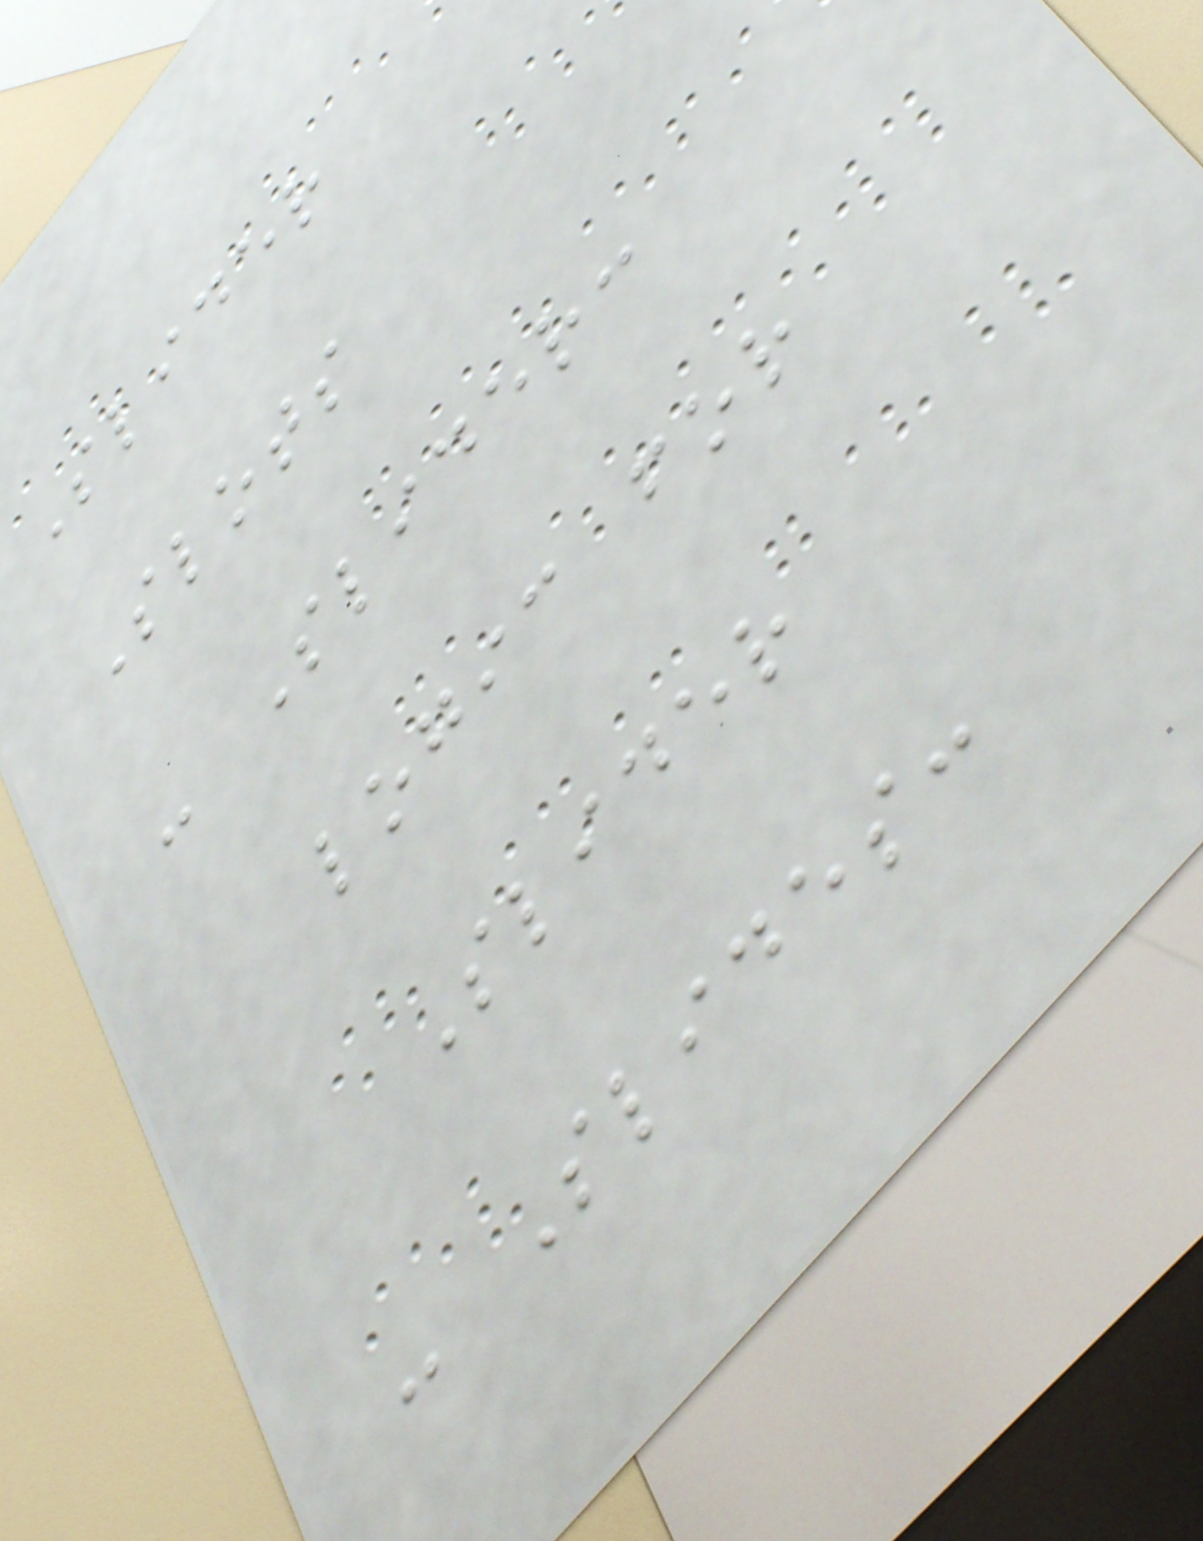Slider
Slots
- Slider:
logic for
Slider
- Slides:
